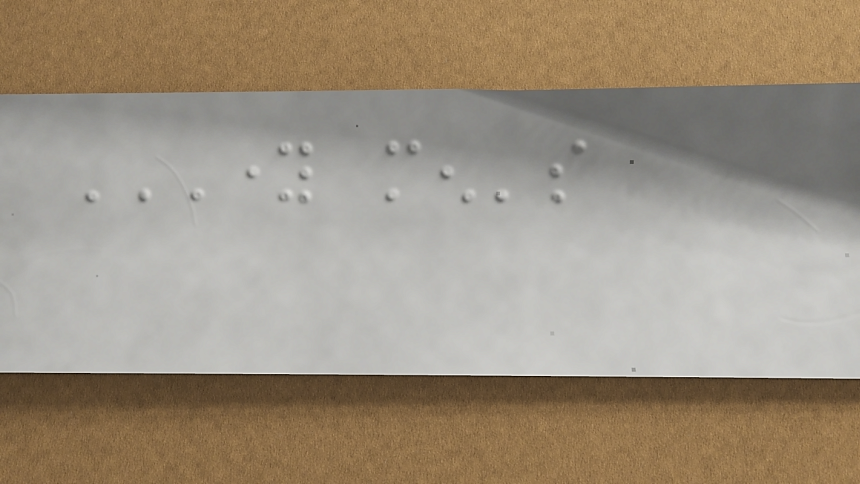YOUNG MEN'S
